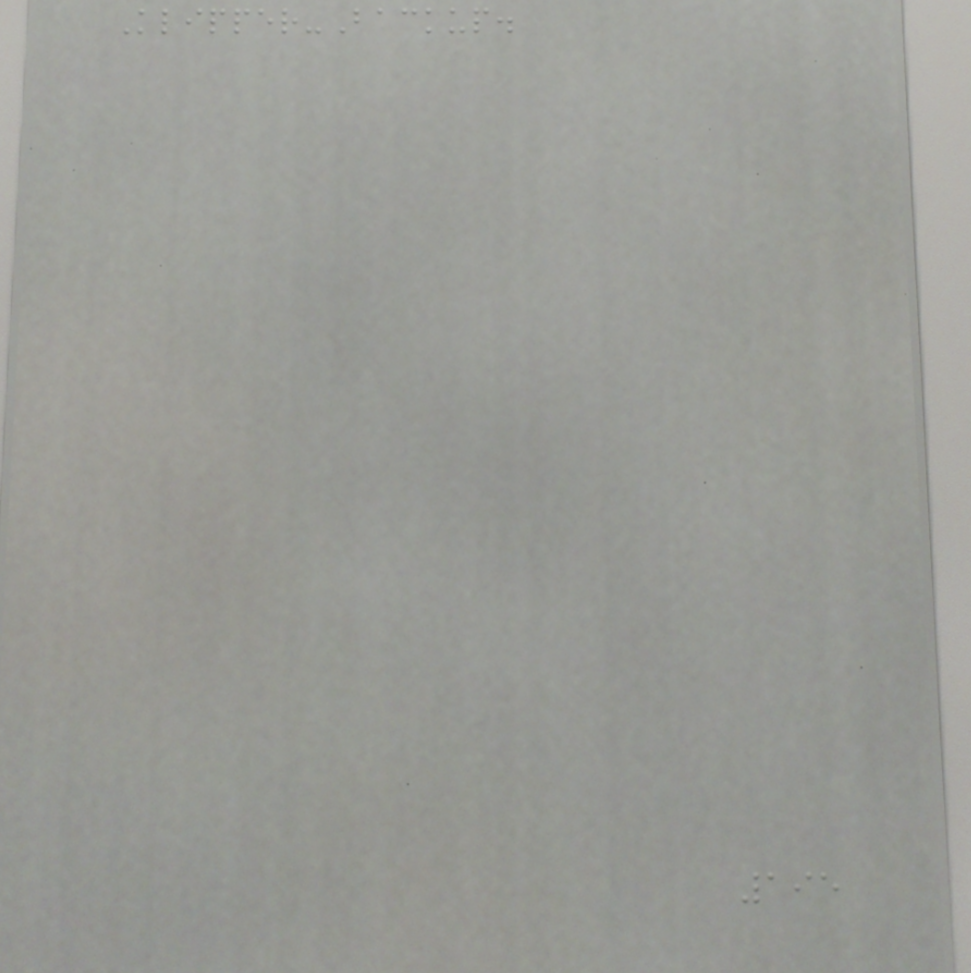Klipper-Backup.
195
